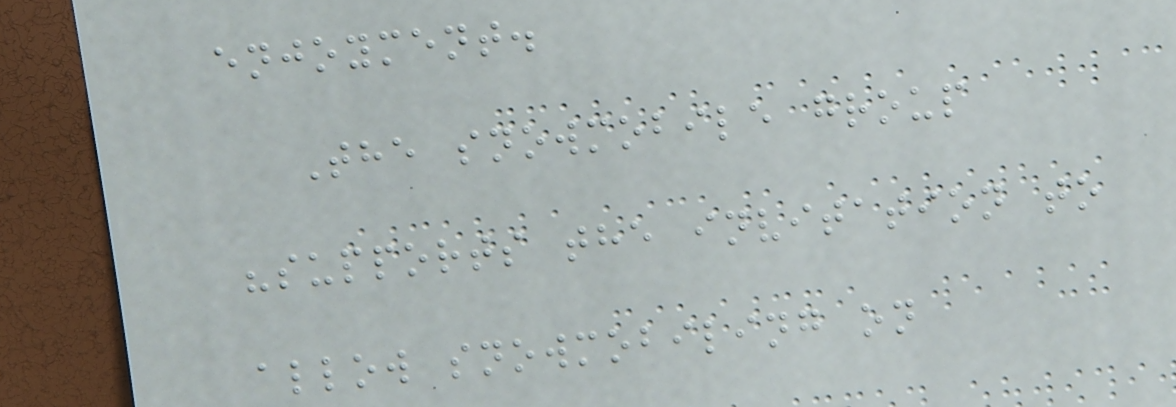enjoyment.
The snowmobile group
"supports the invitation to
allow snowmobiling on
